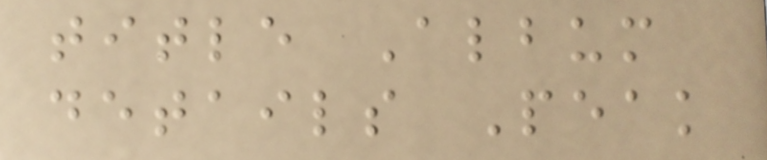title Album
details Peak
